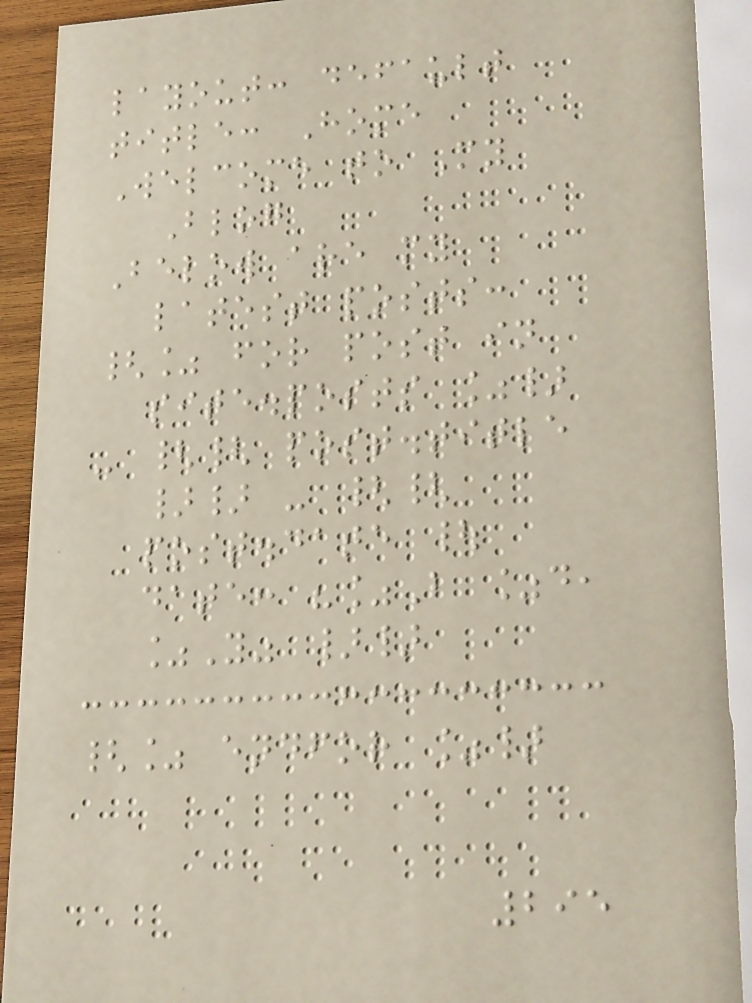layout: default
title: Home
Welcome to My
Blog
Below are my
latest posts:
{% for post in
site.posts %}
- {{ post.title
}} - {{
post.date |
date: "%B %d,
%Y" }}
{% endfor %}
295
